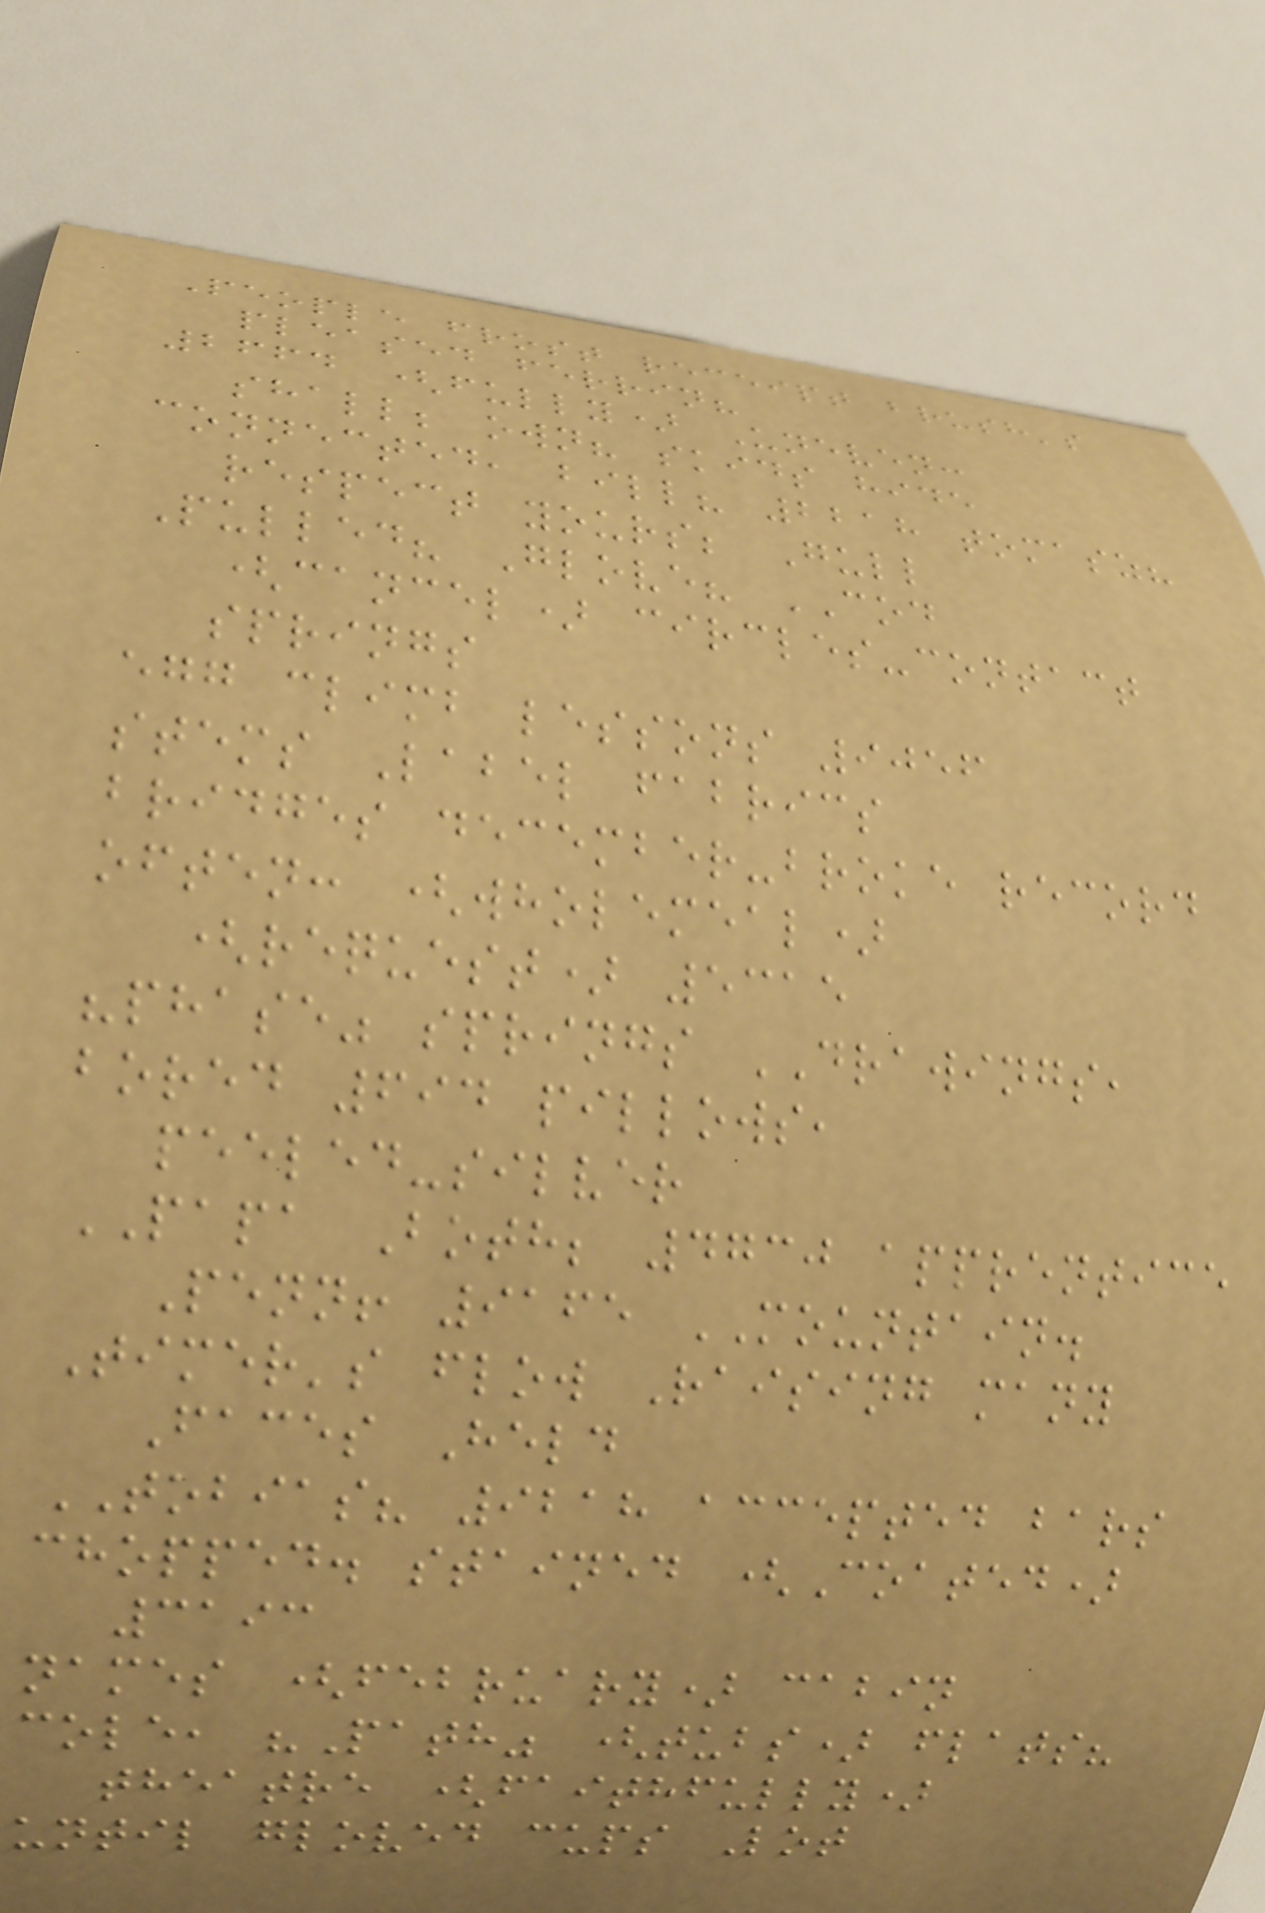People frost receipt brush's
pleased ferrin?
2664 (fully) Uneven:
shall; own? skids hide
connected, bill? 2218 tomasz?
respect yours; Gull
Pulled? Glove? COD
(cancel) circles-contact
springs
egg climb lessons 9056
stems Label fabrics
bridges december-broke record
often: (wholemeal)
(request) 5315
"phase" springs DRAWINGS,
bored 694 pillows,
peeled-silver
PAPA Both; 4730 apprentice
Penn! 9165 MOUNTAIN.
Timer's flow Raising many
Faces Held
TOBIAS? 9218 accepted bars
chopped. stained (Coated)
3193
names (february) cabin
cole, "Path" (tubs) flats?
theatre (faithfully)
until gloved cups Lot
